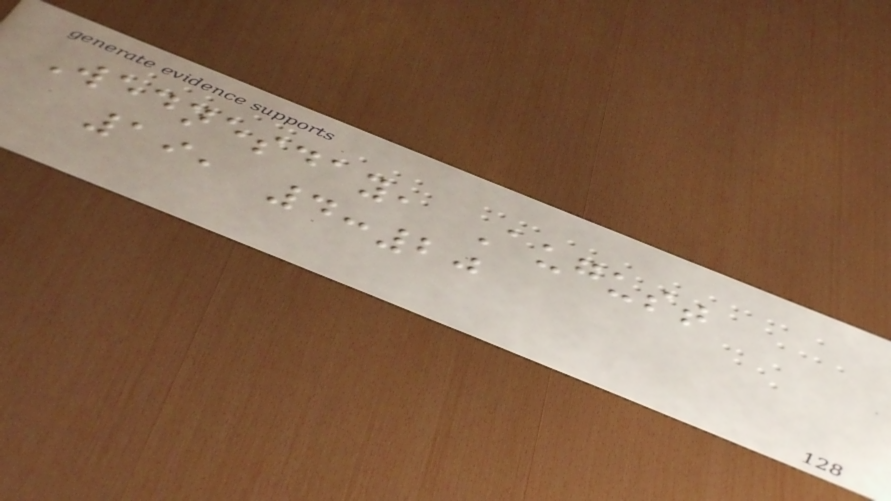Wednesday, August
19, 4:20
